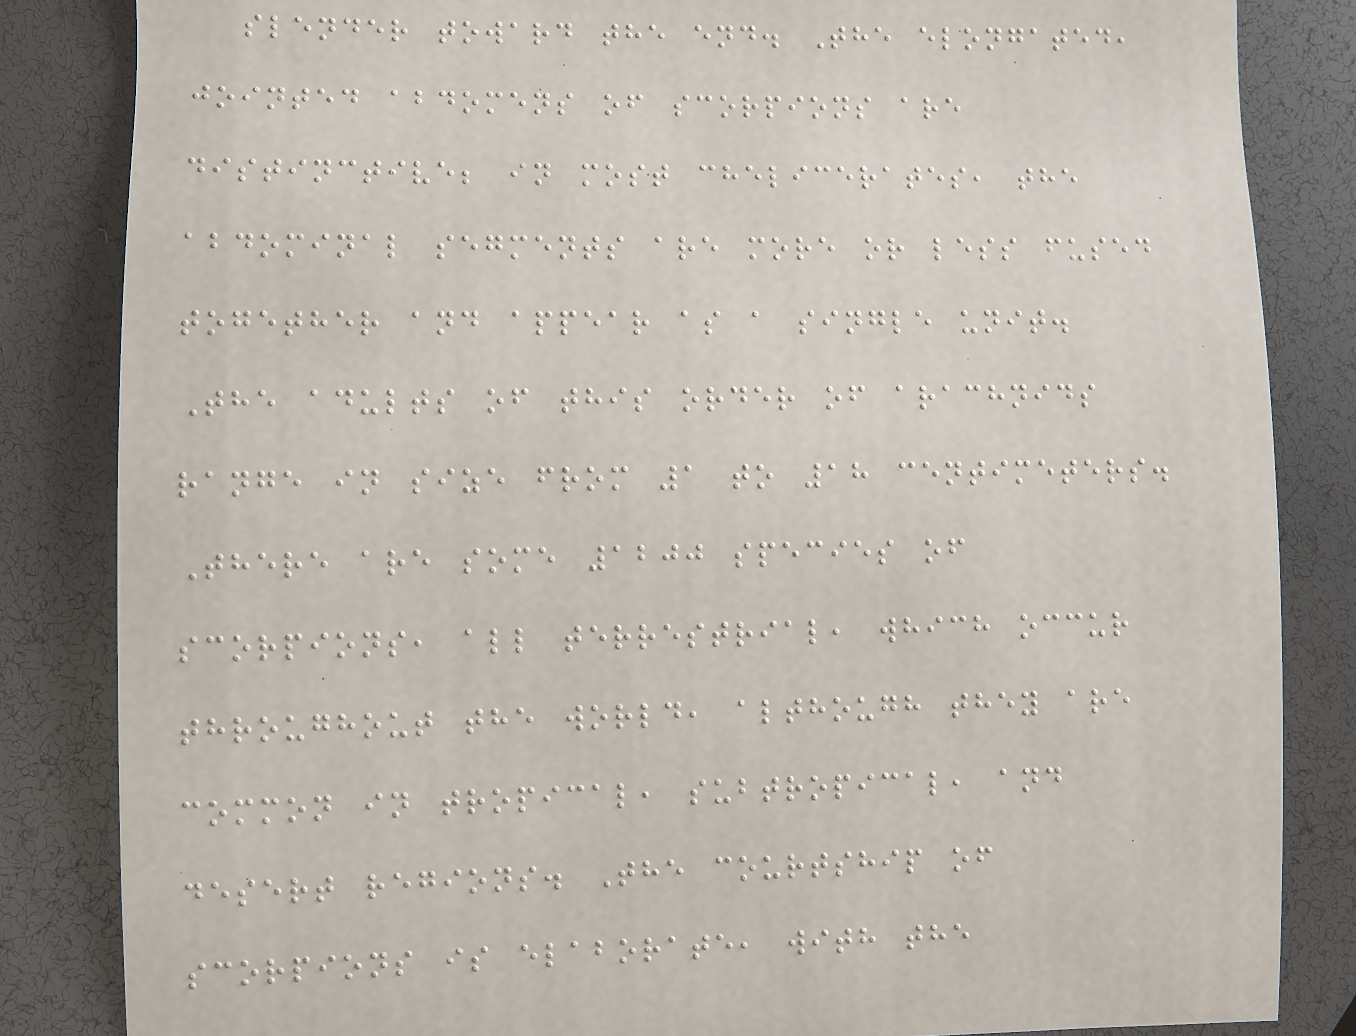slender toward the end. The elongated,
jointed abdomens of scorpions are
distinctive; in most chelicerates, the
abdominal segments are more or less fused
together and appear as a single unit.
The adults of this order of arachnids
range in size from 1 to 18 centimeters.
There are some 1200 species of
scorpions, all terrestrial, which occur
throughout the world, although they are
common in tropical, subtropical, and
desert regions. The courtship of
scorpions is elaborate, with the
